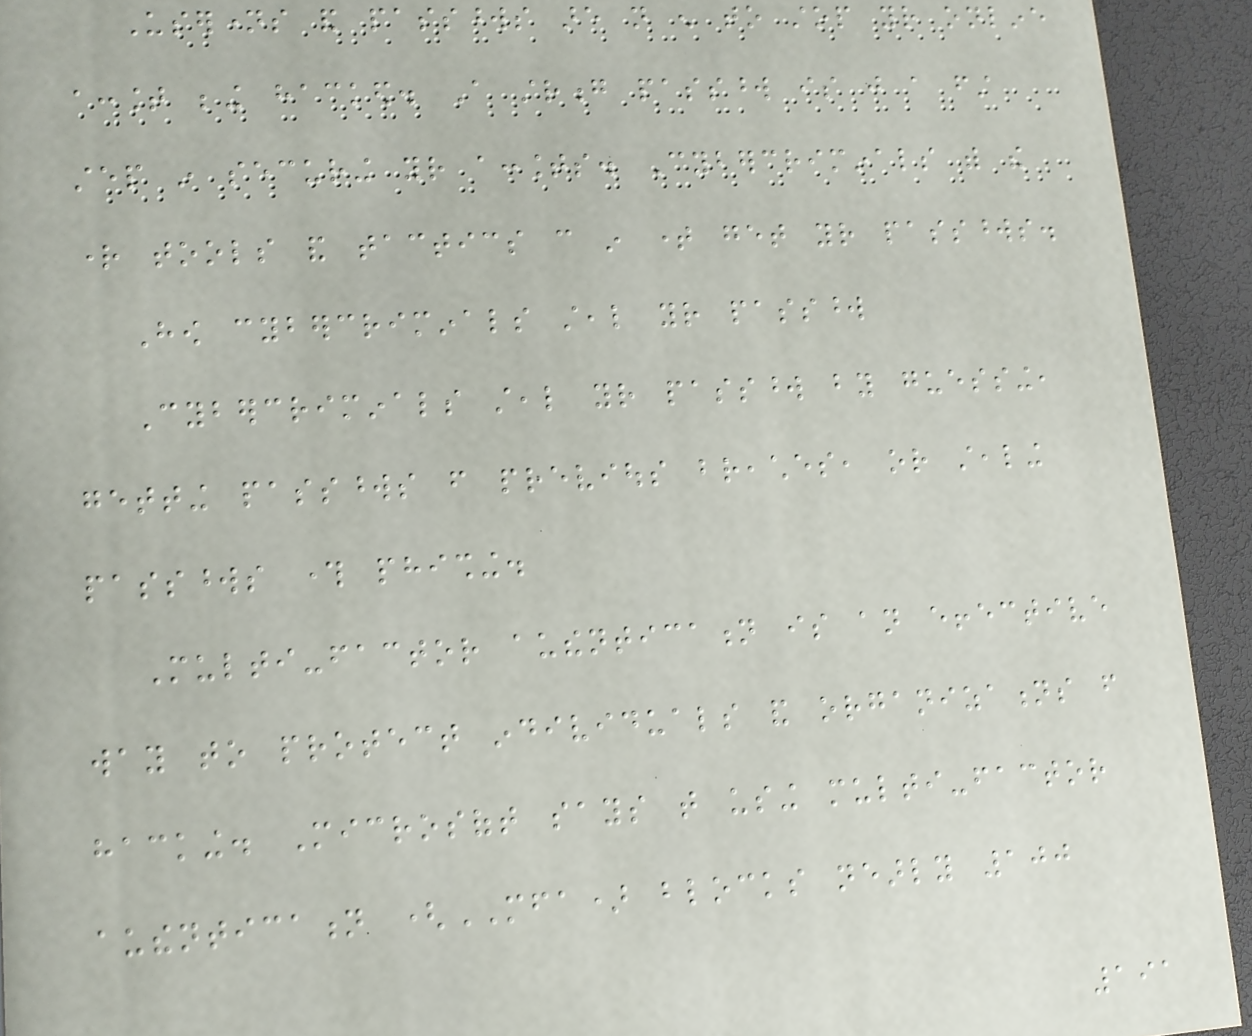Usernames and passwords are not enough to stop your online
account being hacked. A strong password is just a first
step in securing your accounts. Cybercriminals with the
right tools and tactics can in time get your passwords.
How cybercriminals steal your password
Cybercriminals steal your password by guessing,
getting passwords from previous breaches, or stealing
passwords through phishing.
Multi-factor authentication is an effective
way to protect individuals and organizations from
hacking. Microsoft says that using multi-factor
authentication (MFA) blocks nearly 100
191
